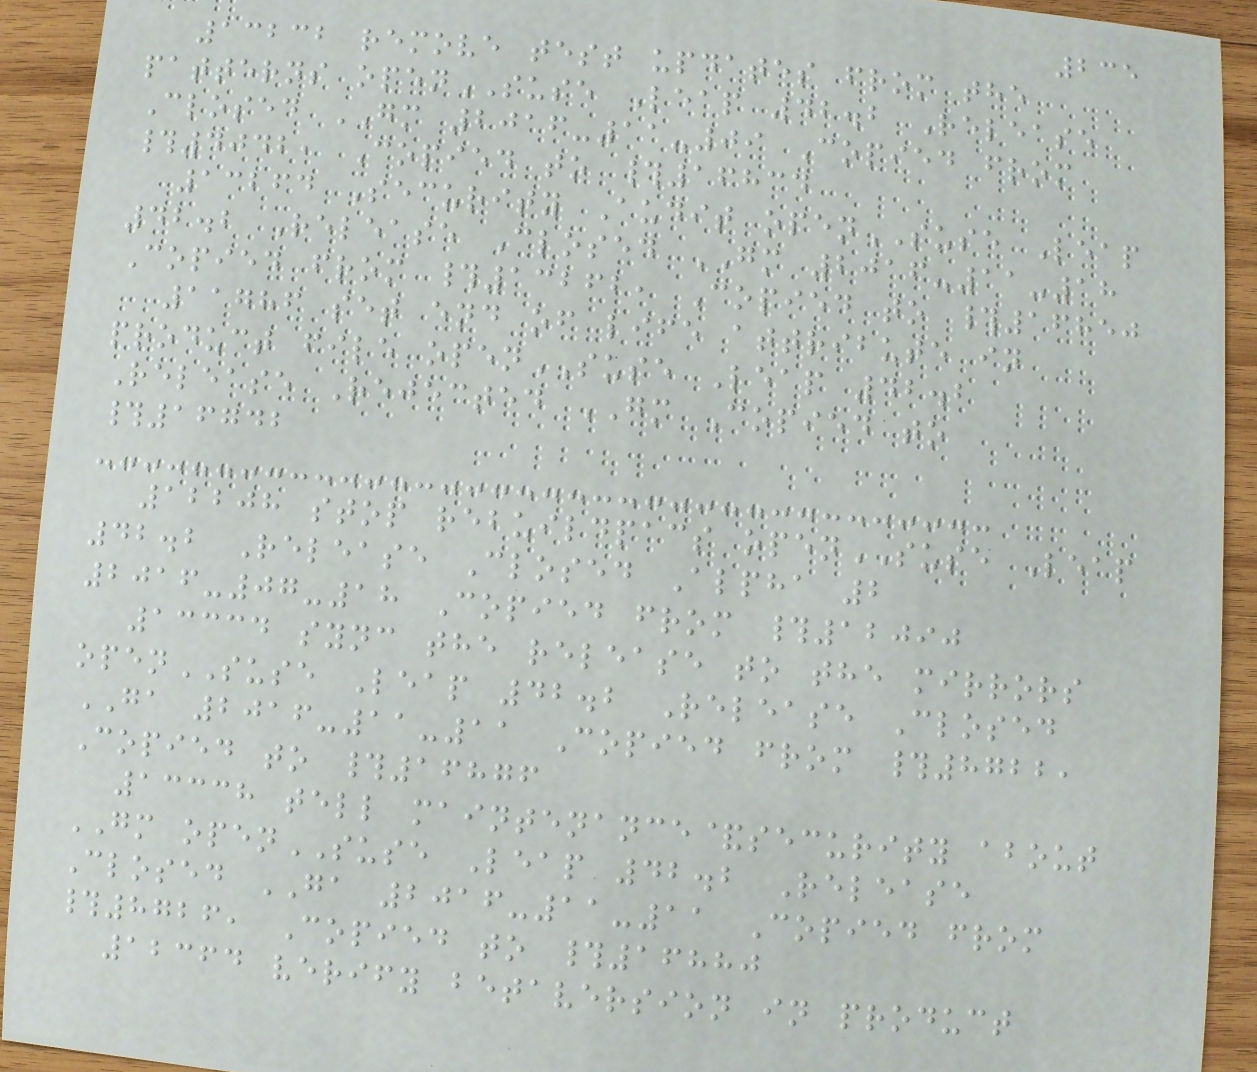235
13232 remove test updates from the
patterns openSUSE Leap 42.2 Release
Closed GM 2016-11-09 Copied from
#4042, Copied to #16834
13264 Security Audit openSUSE Leap
42.2 Release Closed GM 2016-11-18
Copied from #13262, Copied to #16850
11786 set end of life attribute in
product file openSUSE Leap 42.2
Release Rejected GM Copied to
#16742
12208 stop rebuildpacs openSUSE Leap
42.2 Release Closed Alpha 2
2016-07-18 Copied from #12090
13334 sync the release to the mirrors
openSUSE Leap 42.2 Release Closed
GA 2016-11-11 Copied from #8722,
Copied to #16876
13338 tell maintenance&security about
GM openSUSE Leap 42.2 Release
Closed GA 2016-11-11 Copied from
#8726, Copied to #16880
12364 verify betaversion in product
